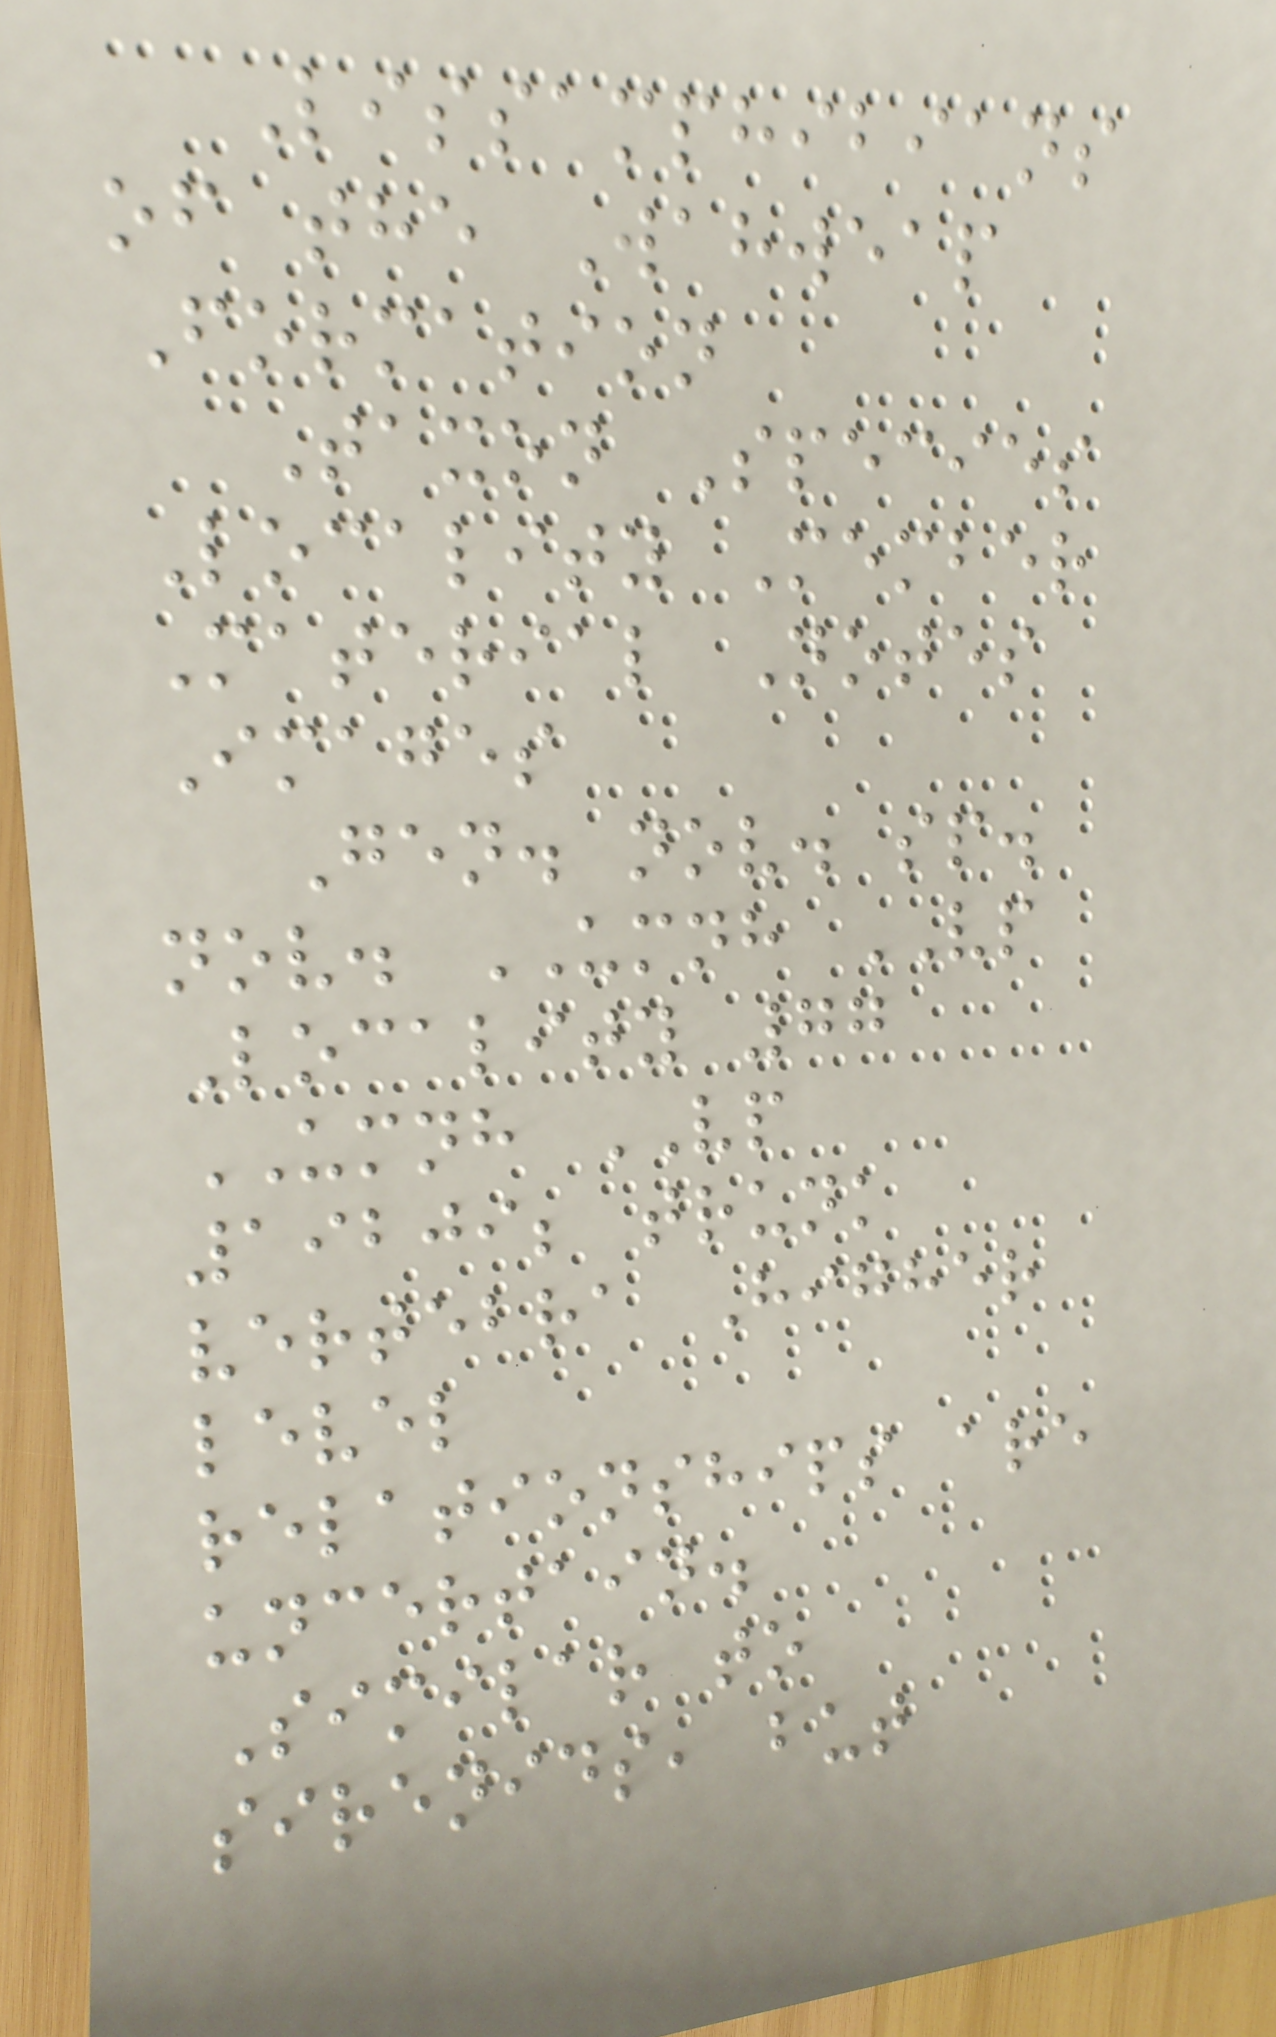Lissamphibians
of the Wahweap
Formation
Taxon Species
Locality Member
Material Notes
Images
Gen. nov. sp.
nov. UMNH VP
Locality 77
UMNH VP
19209; trunk
vertebra Higher
level
relationships are
uncertain.
Similar to
sirenids, but
